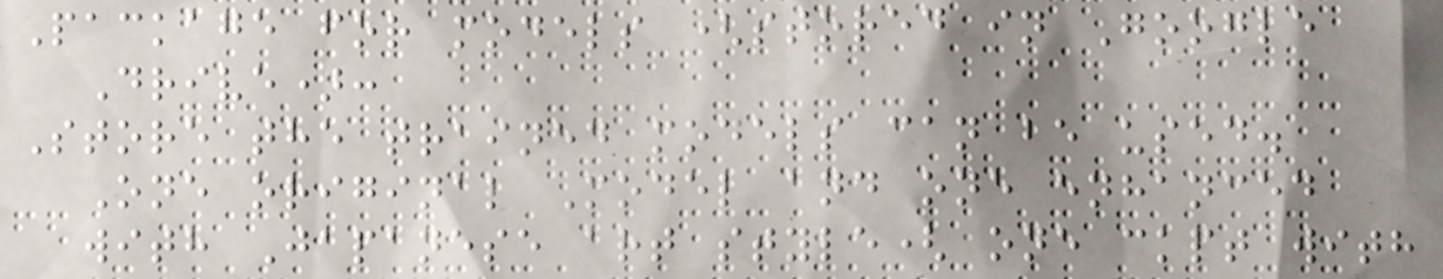Package for models (stored in Google
Drive):
Store the trained models can be used.
One original Model and one enhanced
with Japanese art style( one ckpt with
